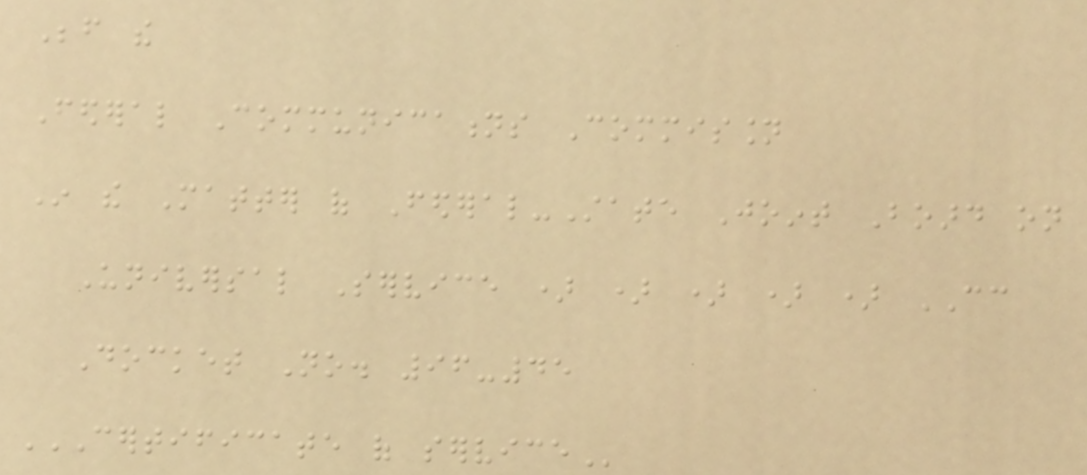Before the
Federal Communications Commission
In the Matter of Federal-State Joint Board on
Universal Service ) ) ) ) ) CC
Docket No. 96-45
CERTIFICATE OF SERVICE
